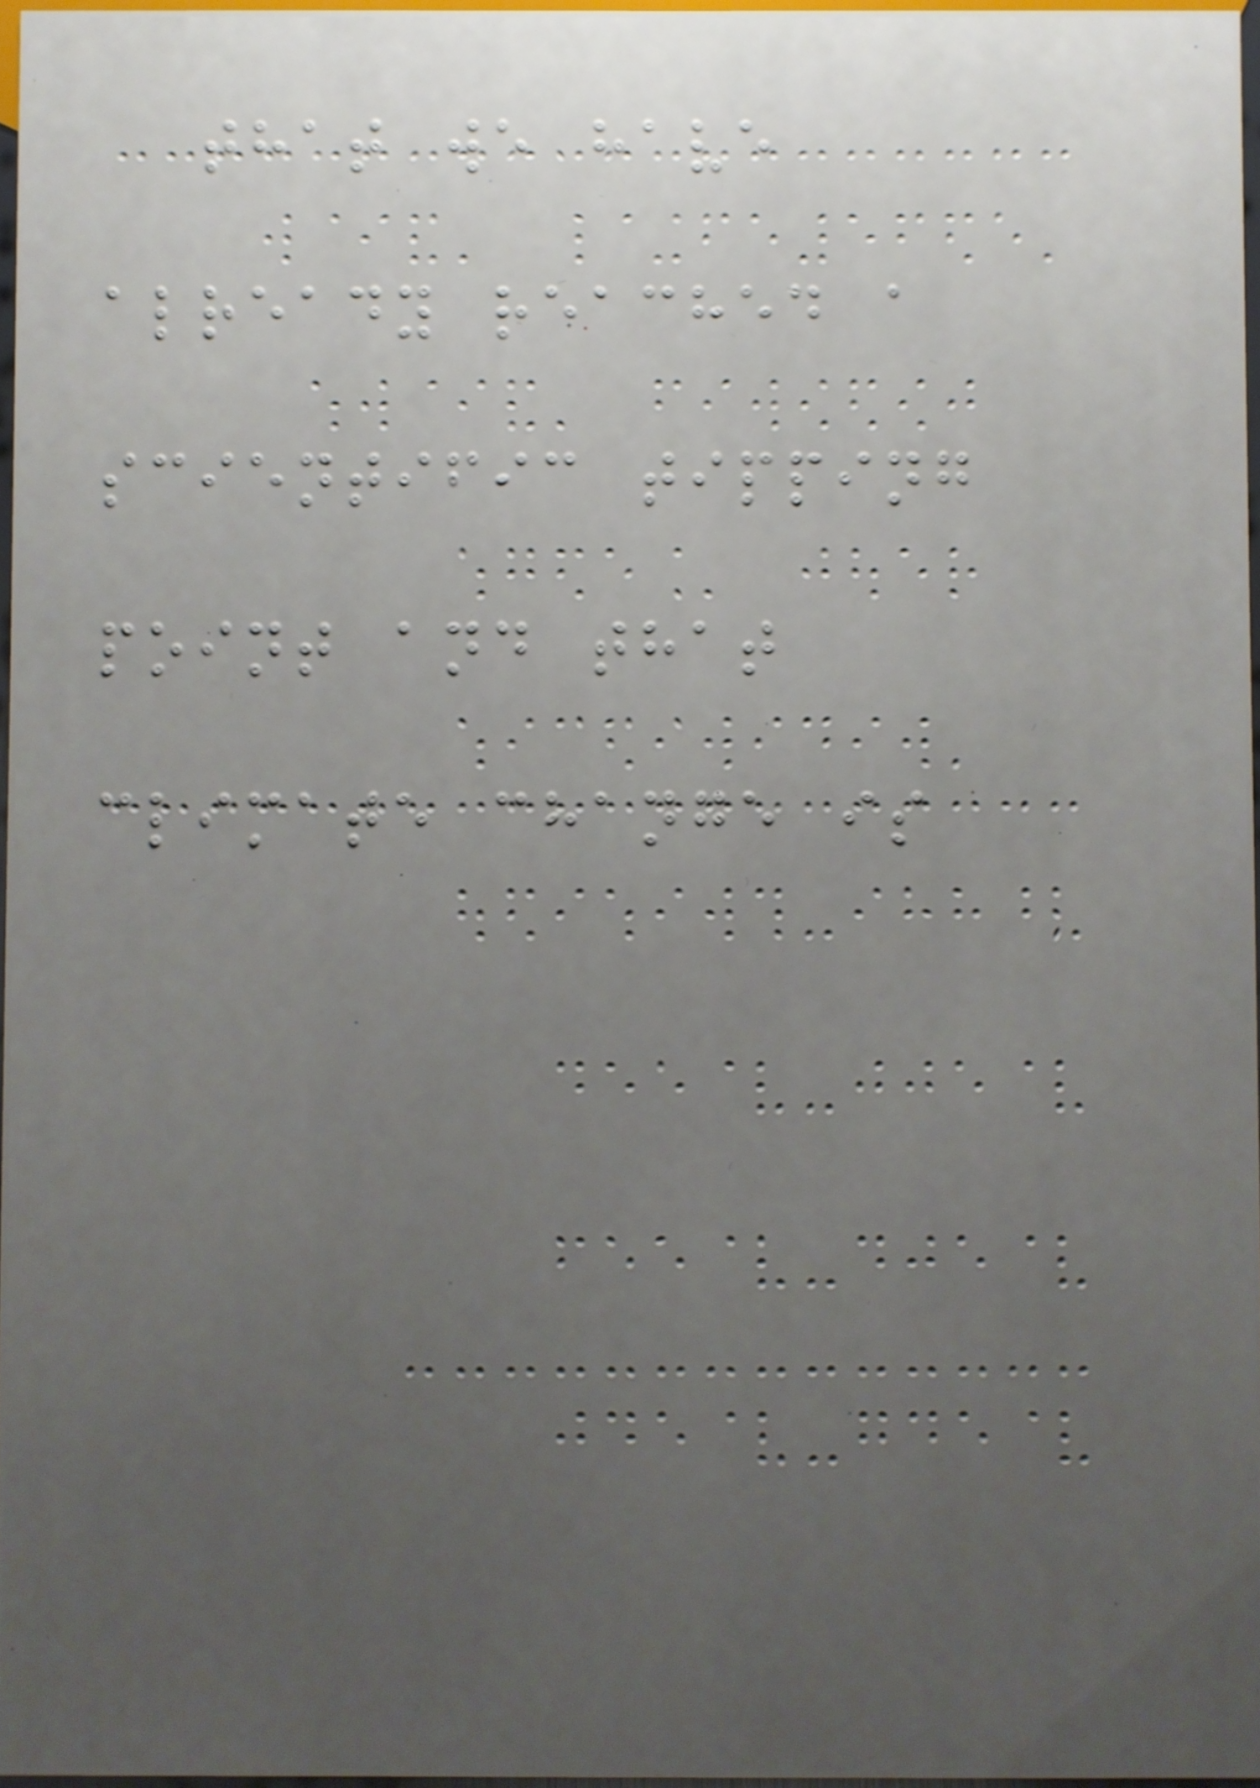that we have
already reached a
scientific tipping
point and that
climate change is
